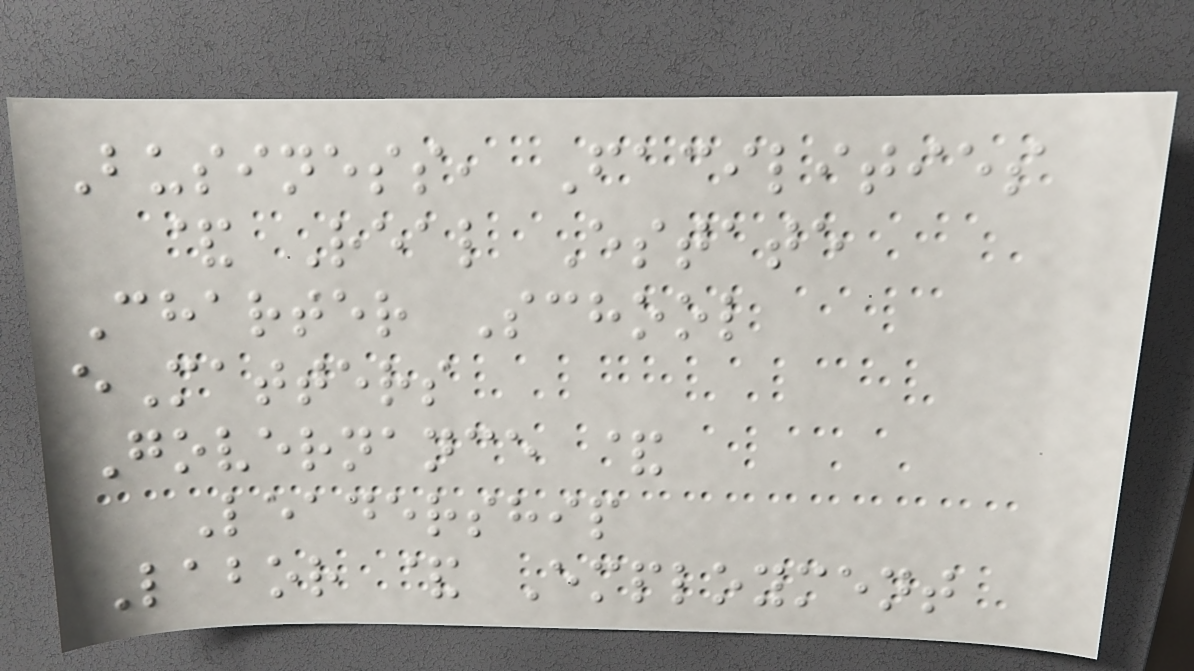Business, Facilities
& Real Estate
Charter School
eMatters
Governance &
Leadership
Labor & Employment
